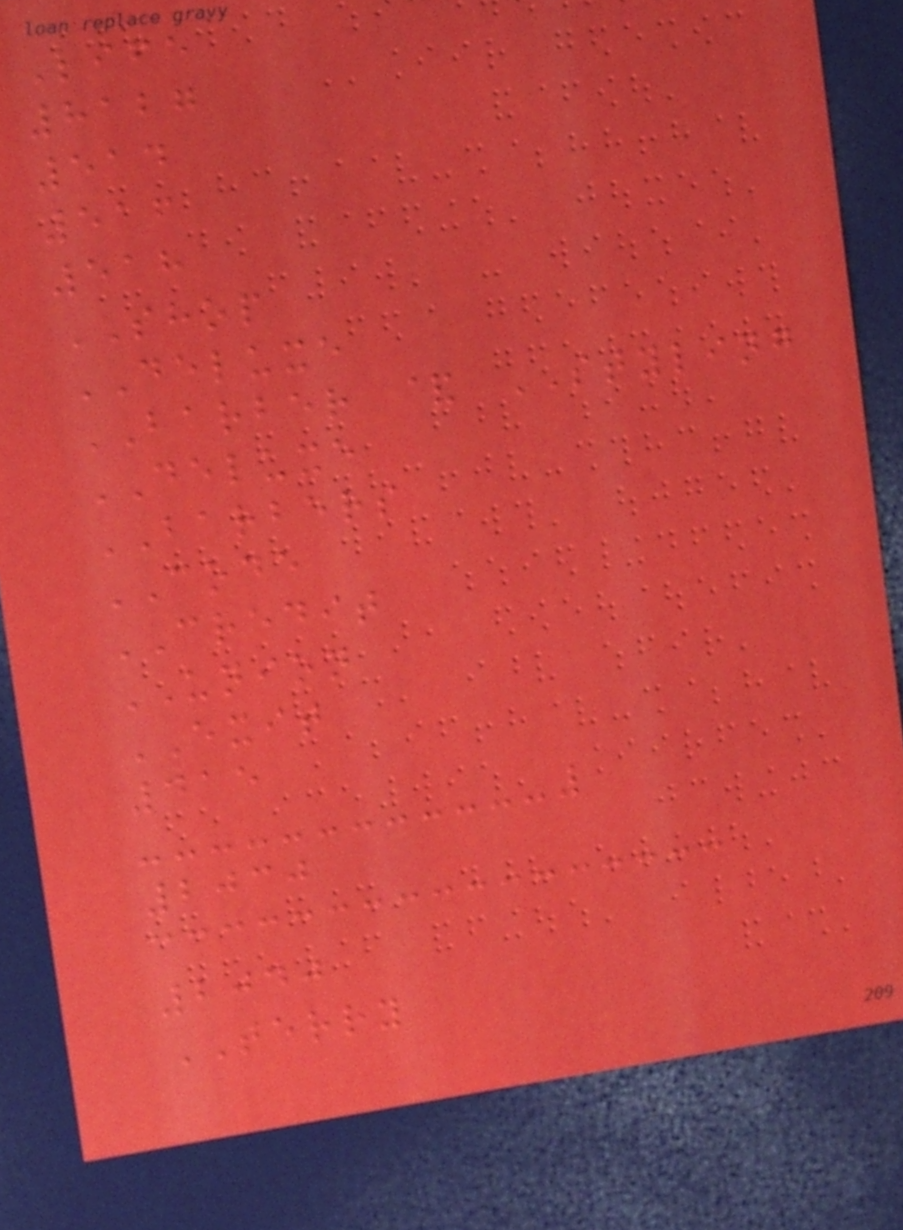Life
8127
514
516
518
SHOP
DELUXE
BARBER & STYLING
DELUXE
BARBERS
CODE
CREDIT
UNION
EXIT
415
2030
2040
TERRY
